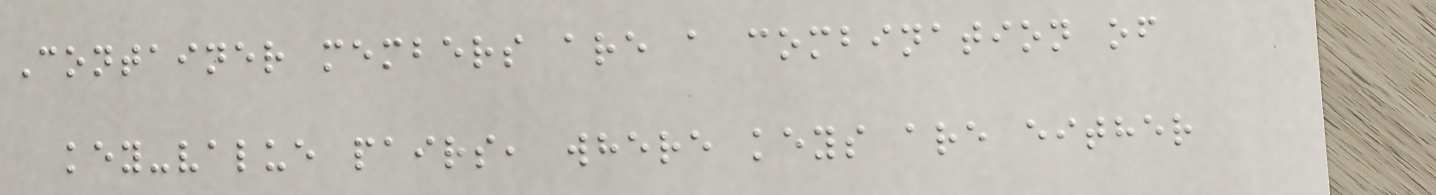Container members are a combination of
key-value pairs, where keys are either
